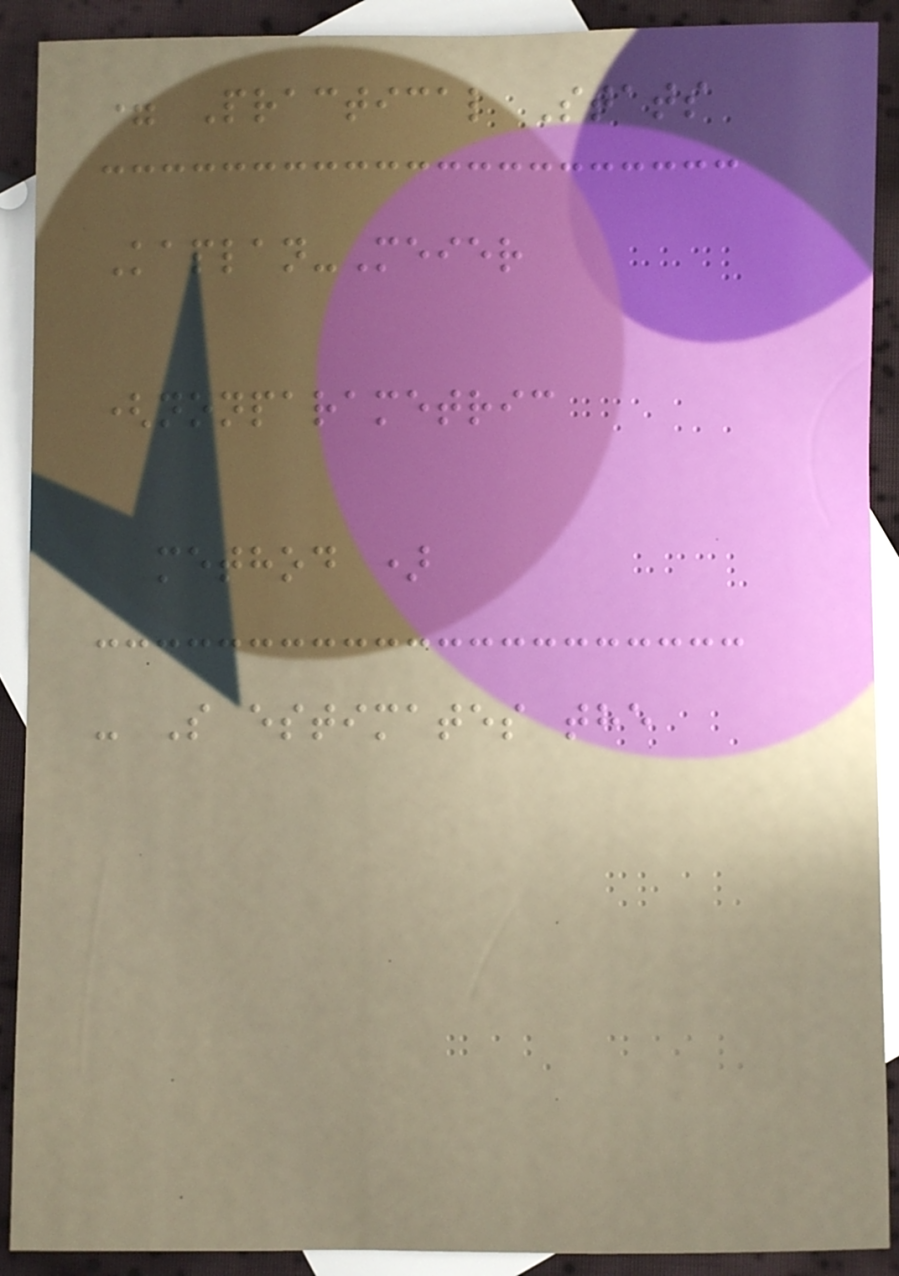= Practical Stats
Kaplan-Meier
(nonparametric
method )
- S estimates the
